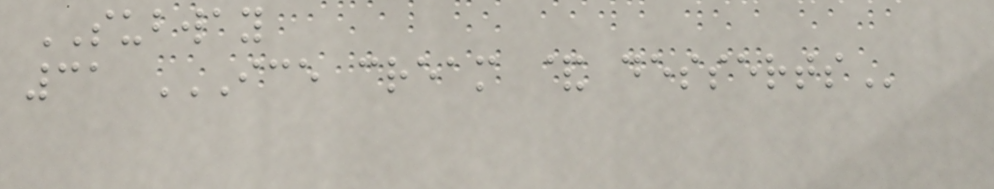SUBWAY
31 ICE CREAM & DESSERTS
